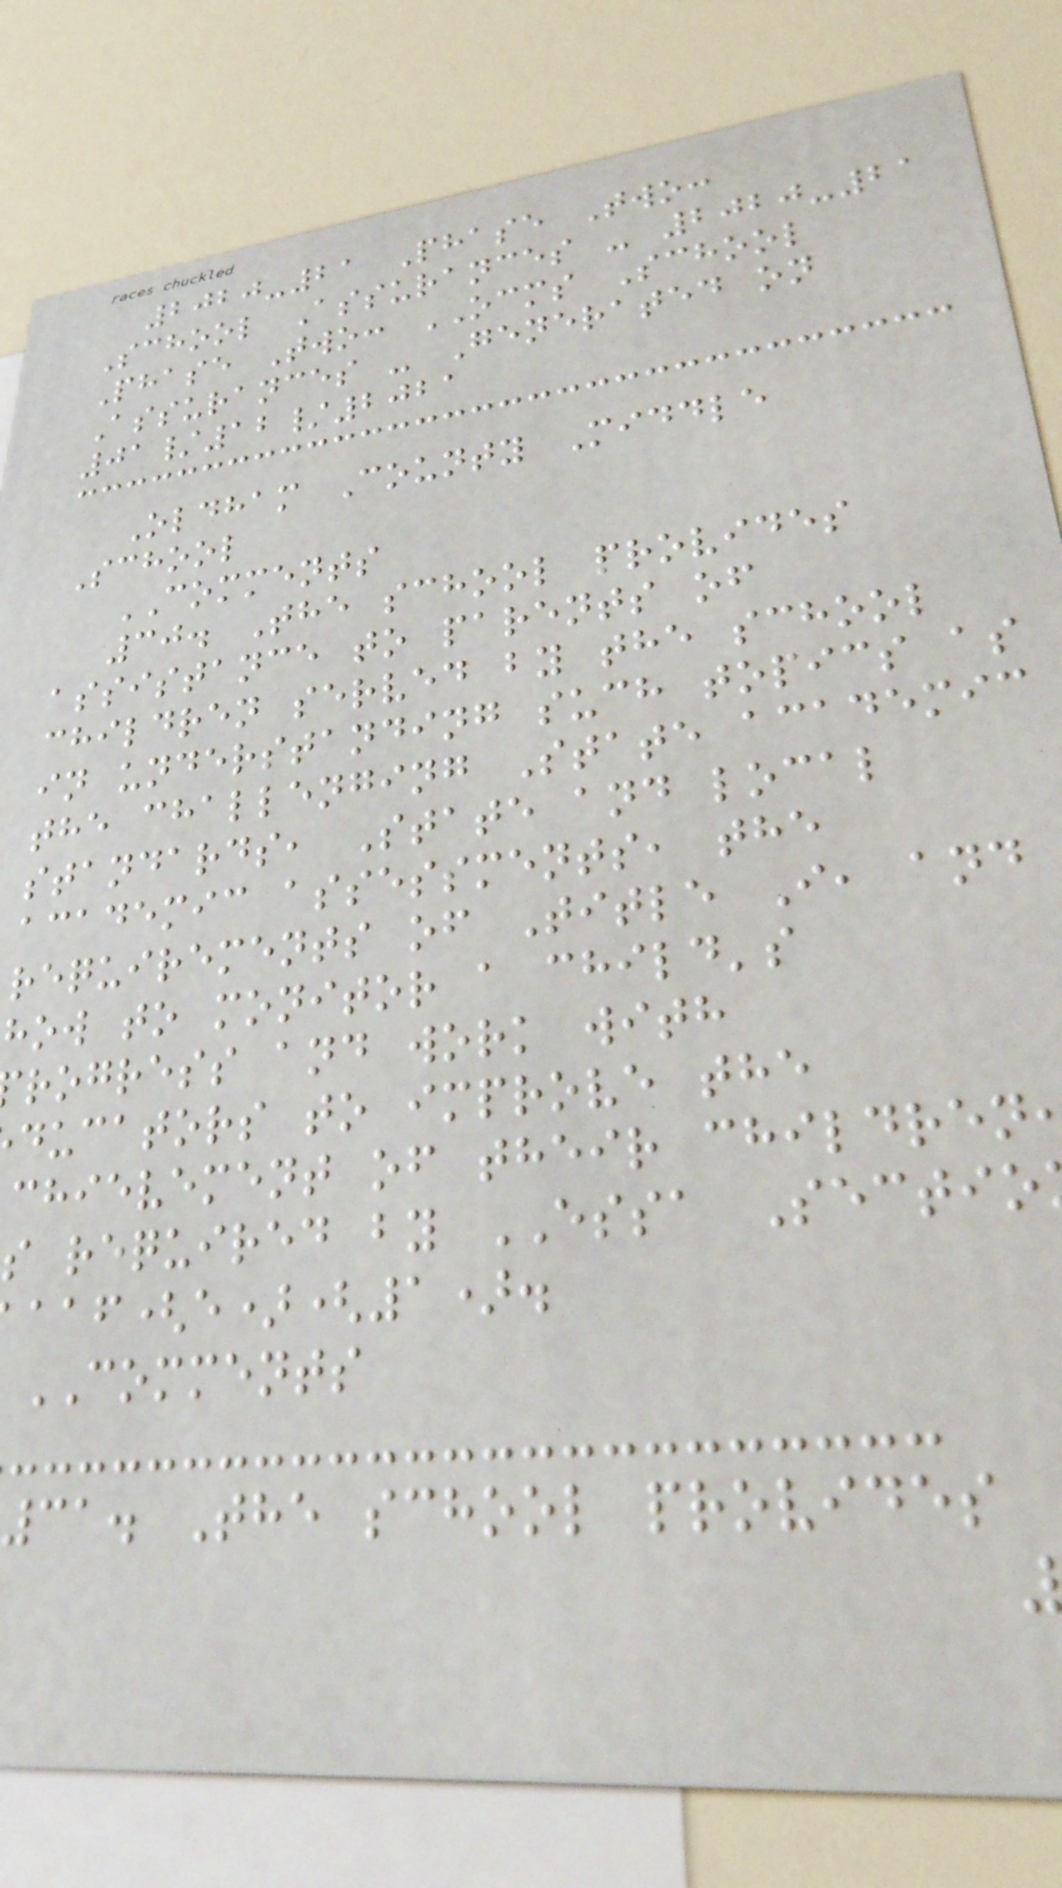2020-21 Phase Two:
School Assurances - 2020-21
Phase Two: OCMS School
Assurances - Generated on
01/12/2021
Oldham County Middle
School
COMMENTS
30. The school provides
assistance to parents of
children served by the school
in understanding such topics as
the challenging State academic
standards, State and local
academic assessments, the
requirements of Title I, and
how to monitor a child's
rogress and work with
ducators to improve the
chievement of their children
s required by ESSA Sectio
(e)(1).
COMMENTS
31. The school provides
